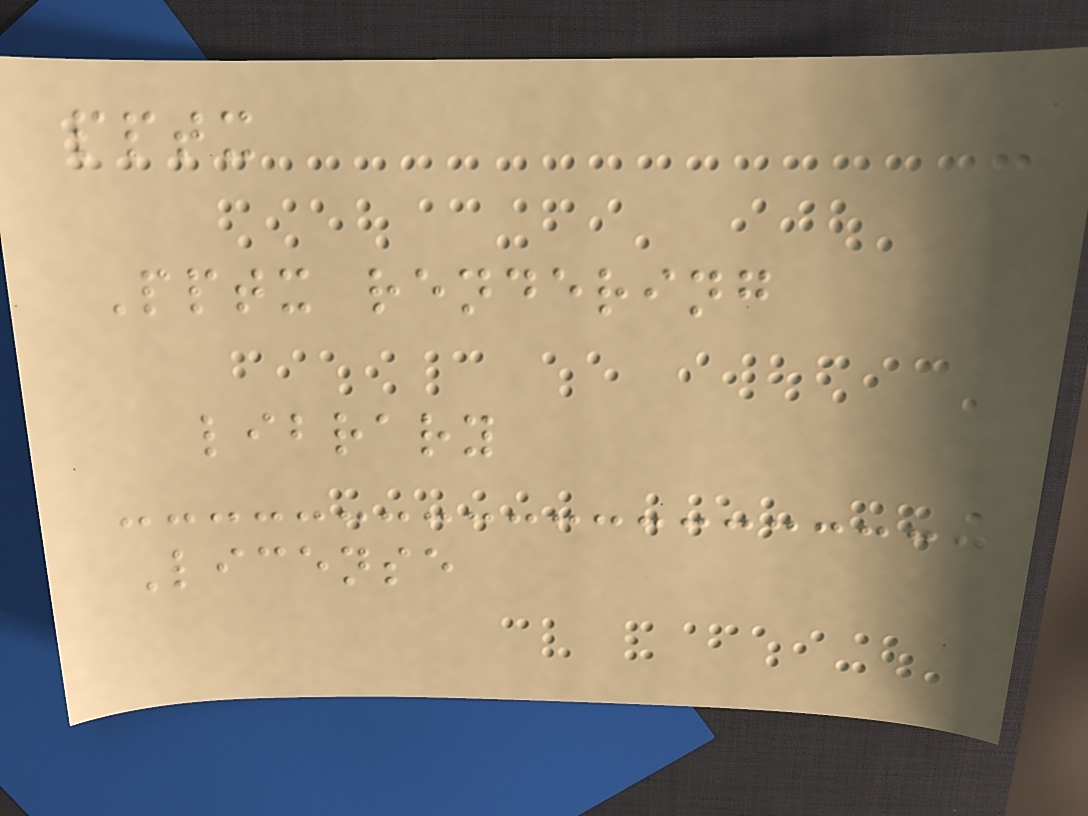pptx
Pptx rendering
library
License
